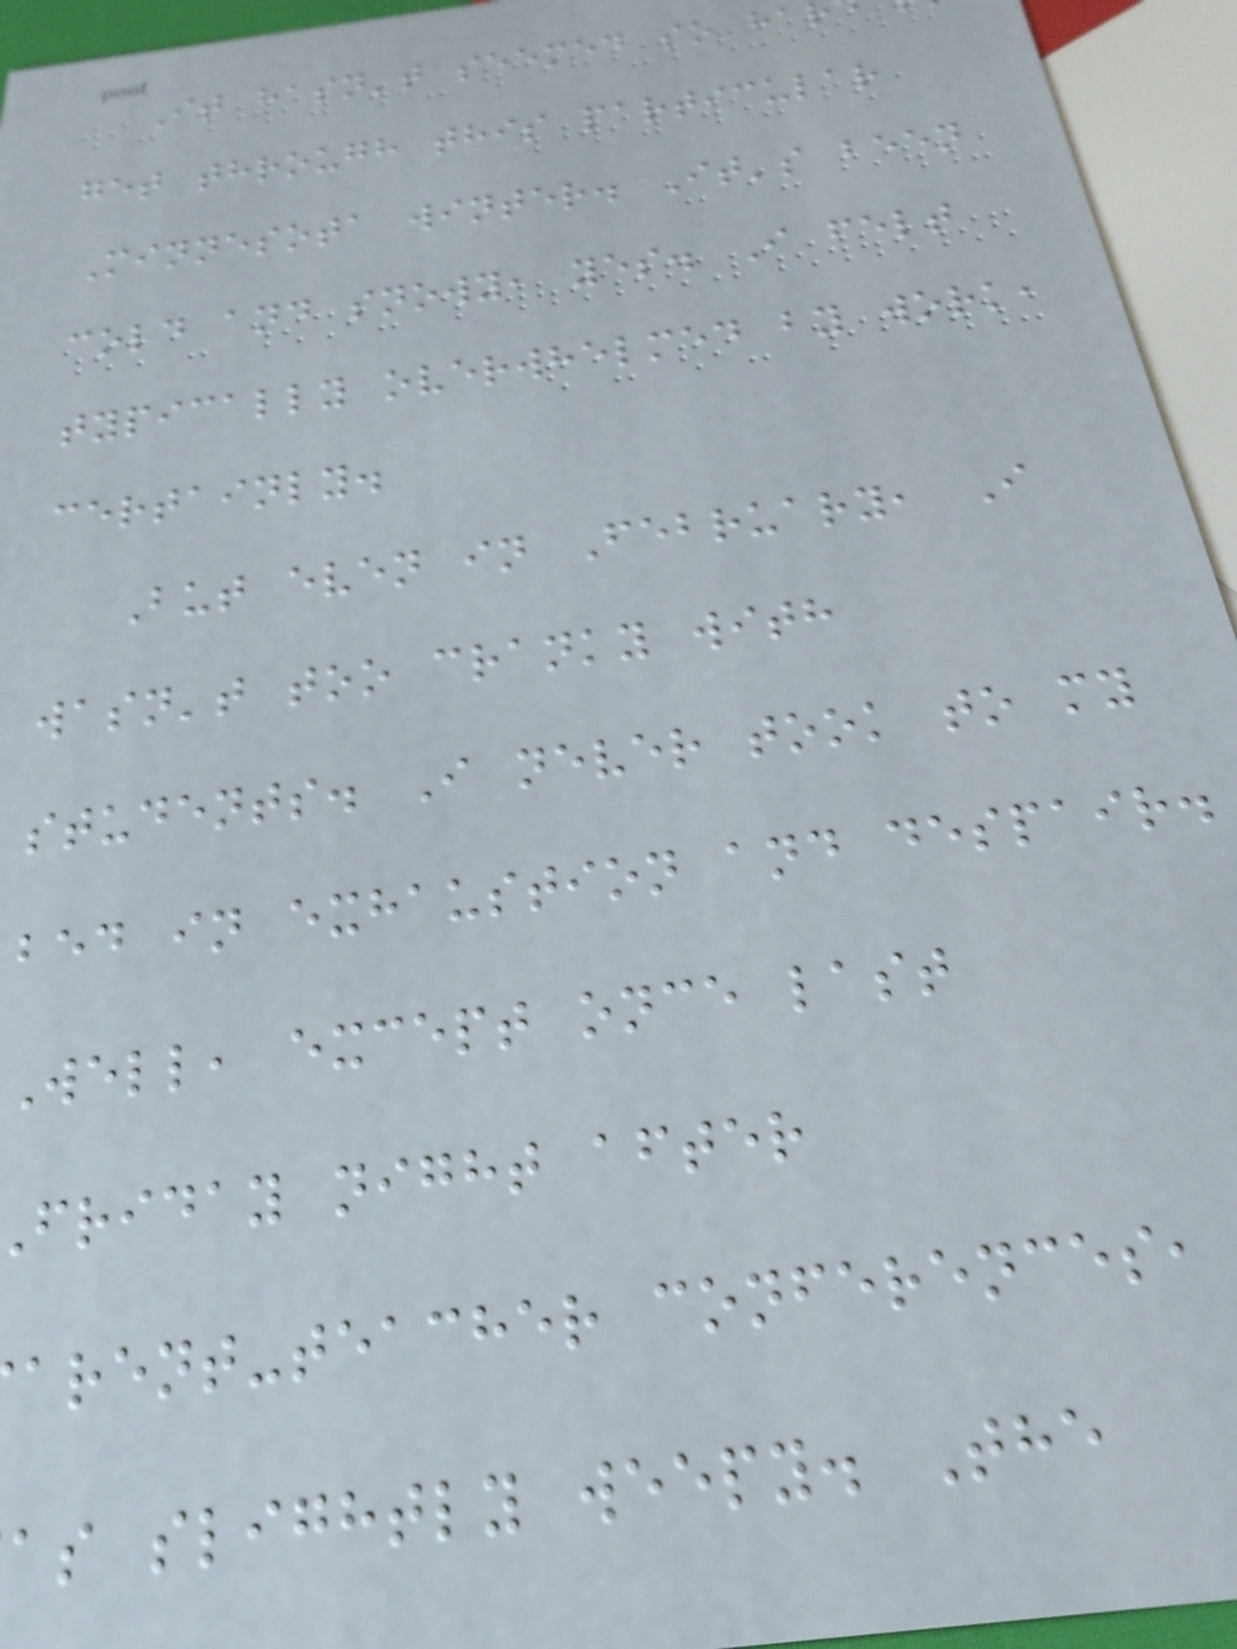It hasn't seemed so ha
get through this particular
Minnesota winter. It's been
cold and snowy, yes. I felt
typically overwhelmed by work,
certainly.
But even in February, I
wasn't too cranky with
students. I never took to my
bed in exhaustion and despair.
Well, except once last
friday night after
arent-teacher conferences,
as slightly weepy. The
